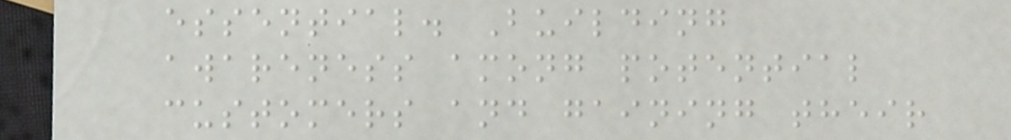essential. Building
awareness among potential
customers and gaining their
